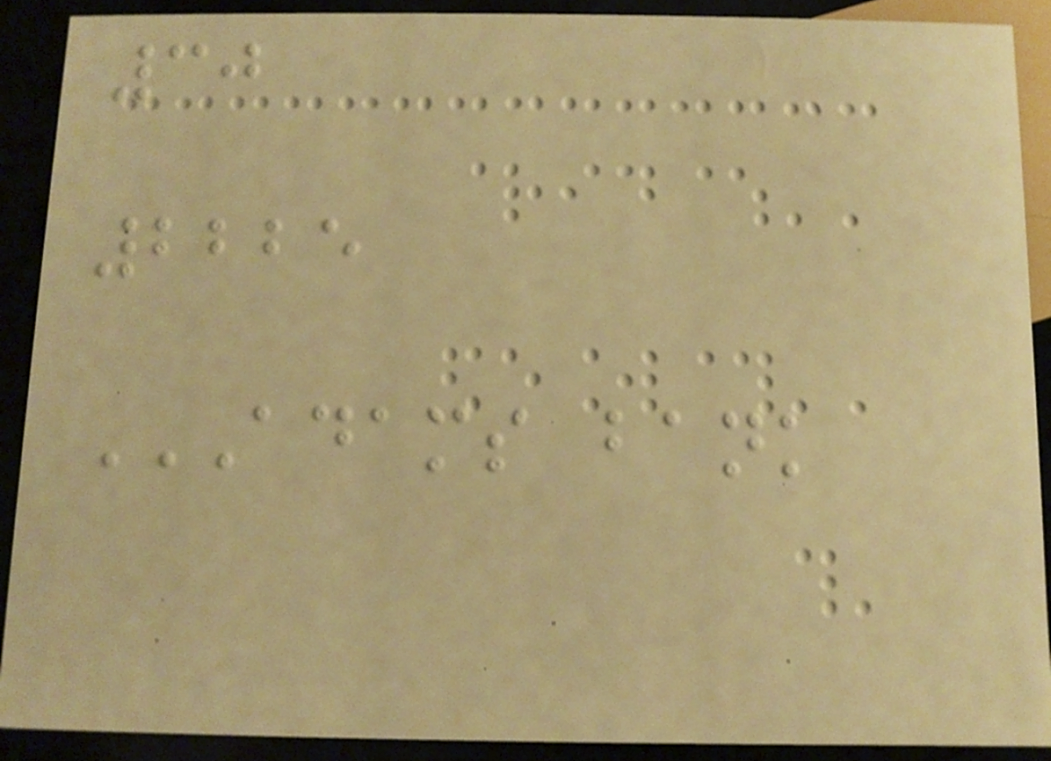30
2225
ADAMS BANK
